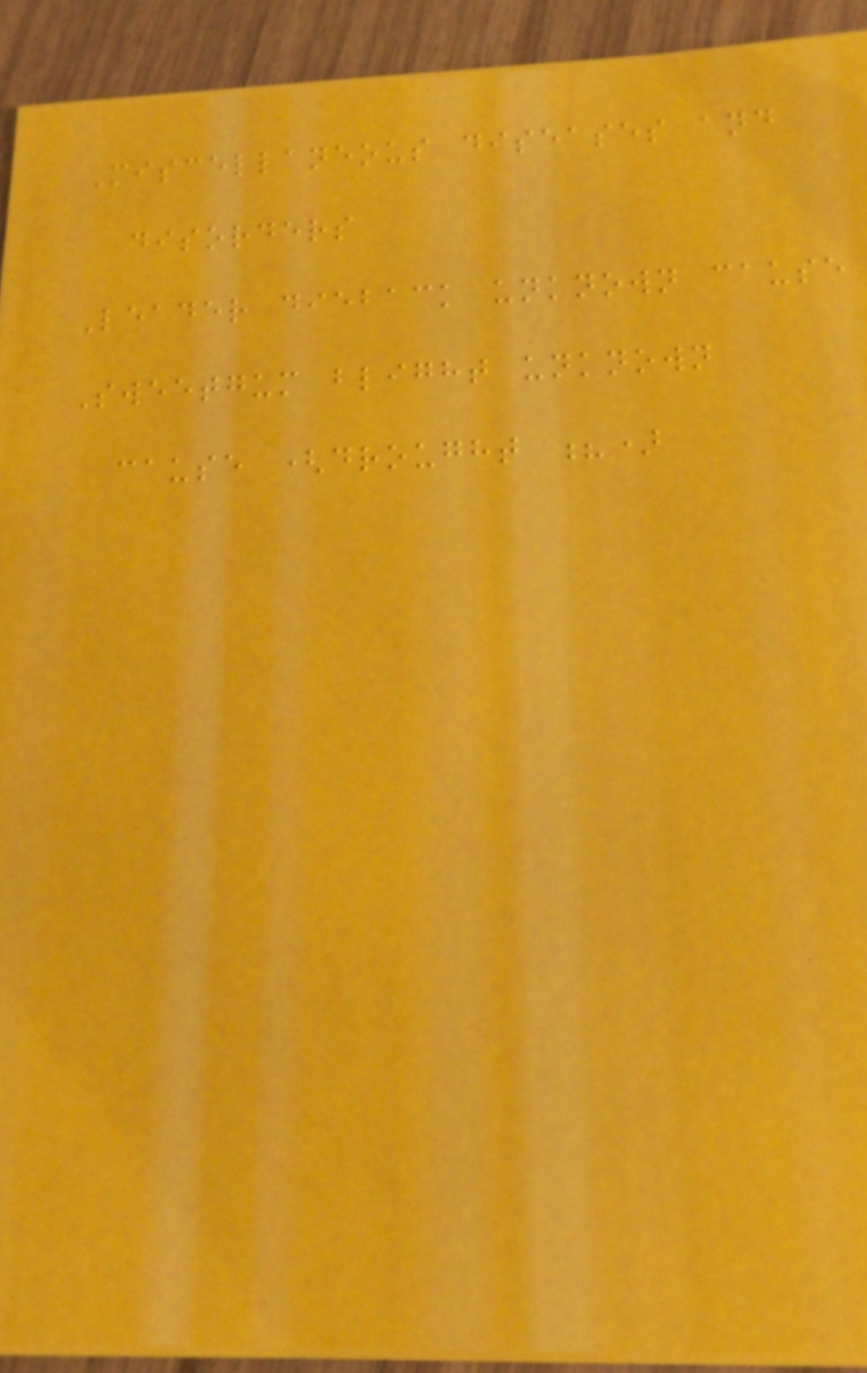Miscellaneous diseases and
disorders
Leader dieback unknown cause
Sweetgum blight unknown
cause (drought ?)
